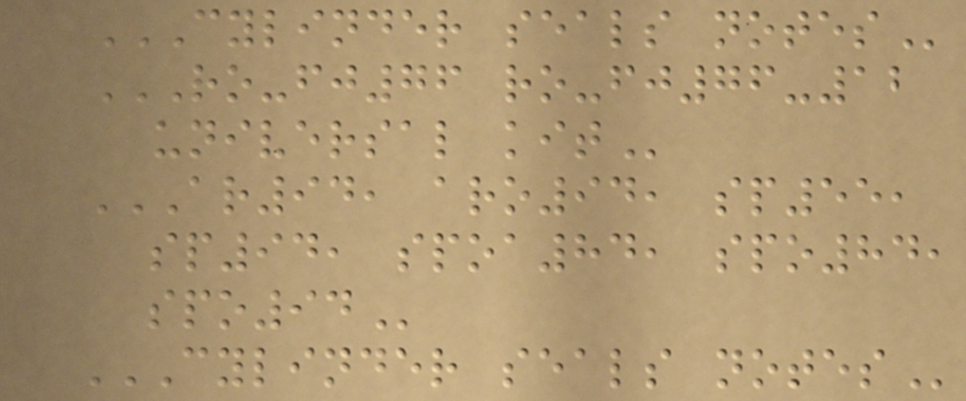CYLINDER SEALS NOTES
RO-FJ76 RO-FJ76-12
UNIVERSAL KIT
AR94, ARO94, SP55,
SP94, SPOA84, SPO84,
SPO94
CYLINDER SEALS NOTES
